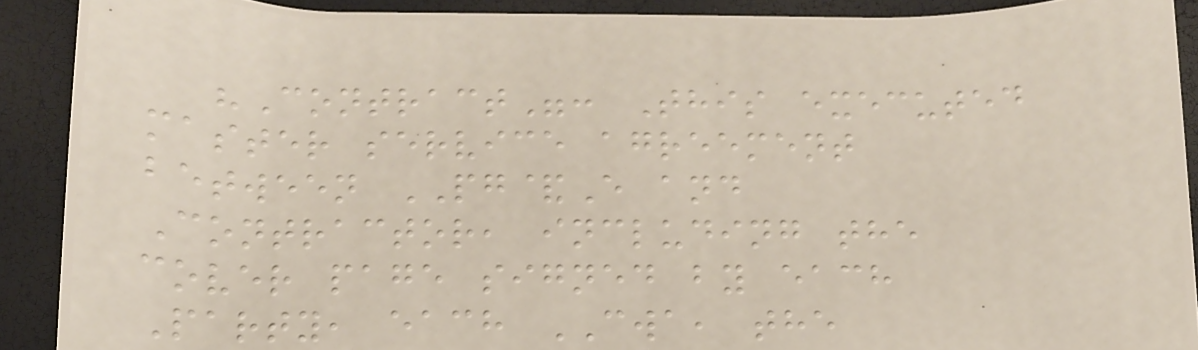"Contract": This executed
master service agreement
between PG&E and
Contractor, including the
cover page signed by each
Party, each CWA, the
